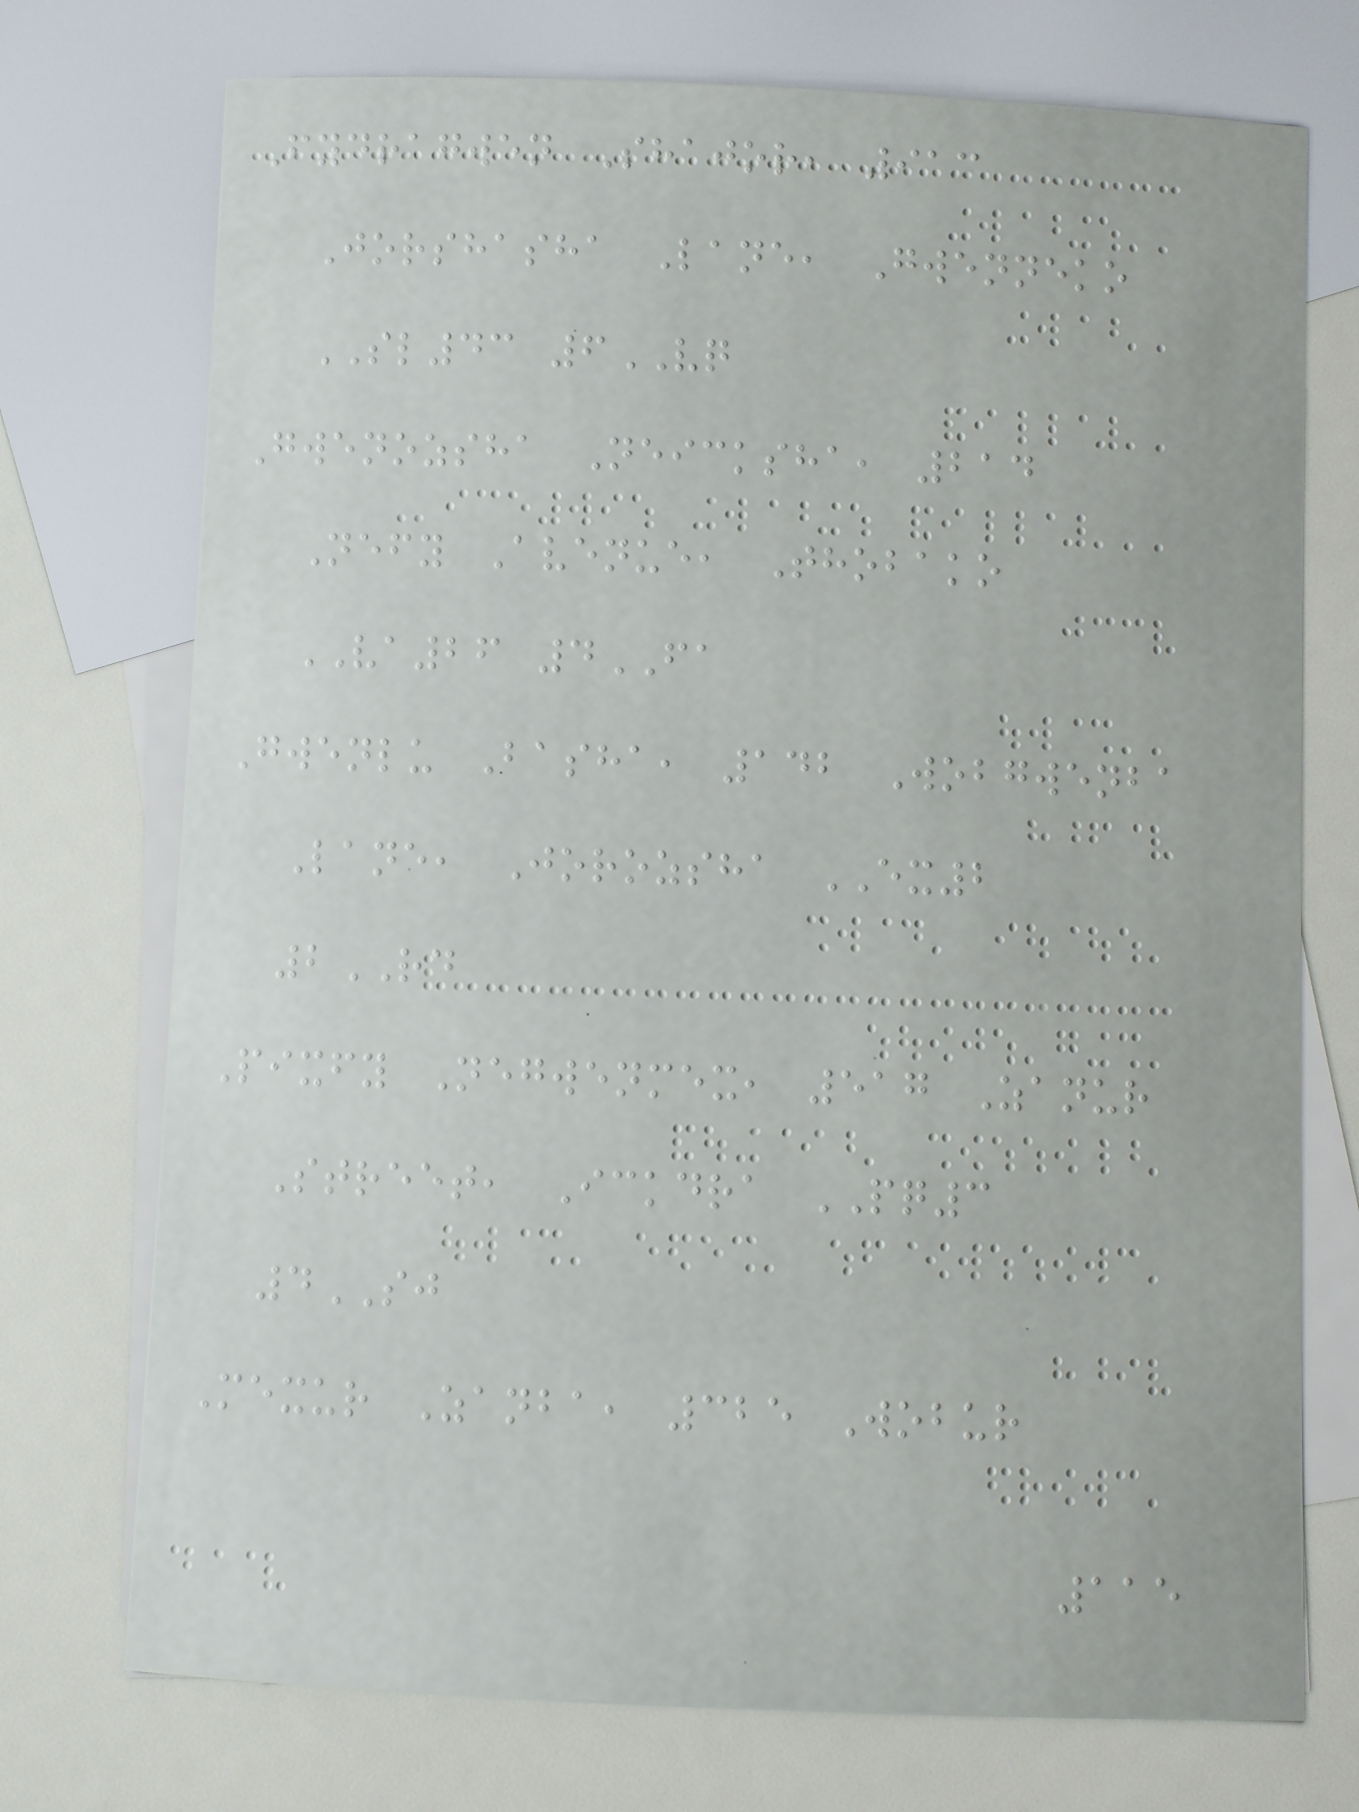Fydragwen Shajor, 913
Jorshasha Lane, Gwenneko
SL43 6VQ
Gwenozsha Neicksha, 214
Nefy Avenue, Thobako
VA26 4FA
Gwenlu Basha, 142 Wobgwenba
Lane, Jorozsha EX2
2RD
Pixfy Negwenmex, 517 Zanur
Street, Ickdra PQ3
4SJ
Mexur Zanba, 325 Wobur
115
